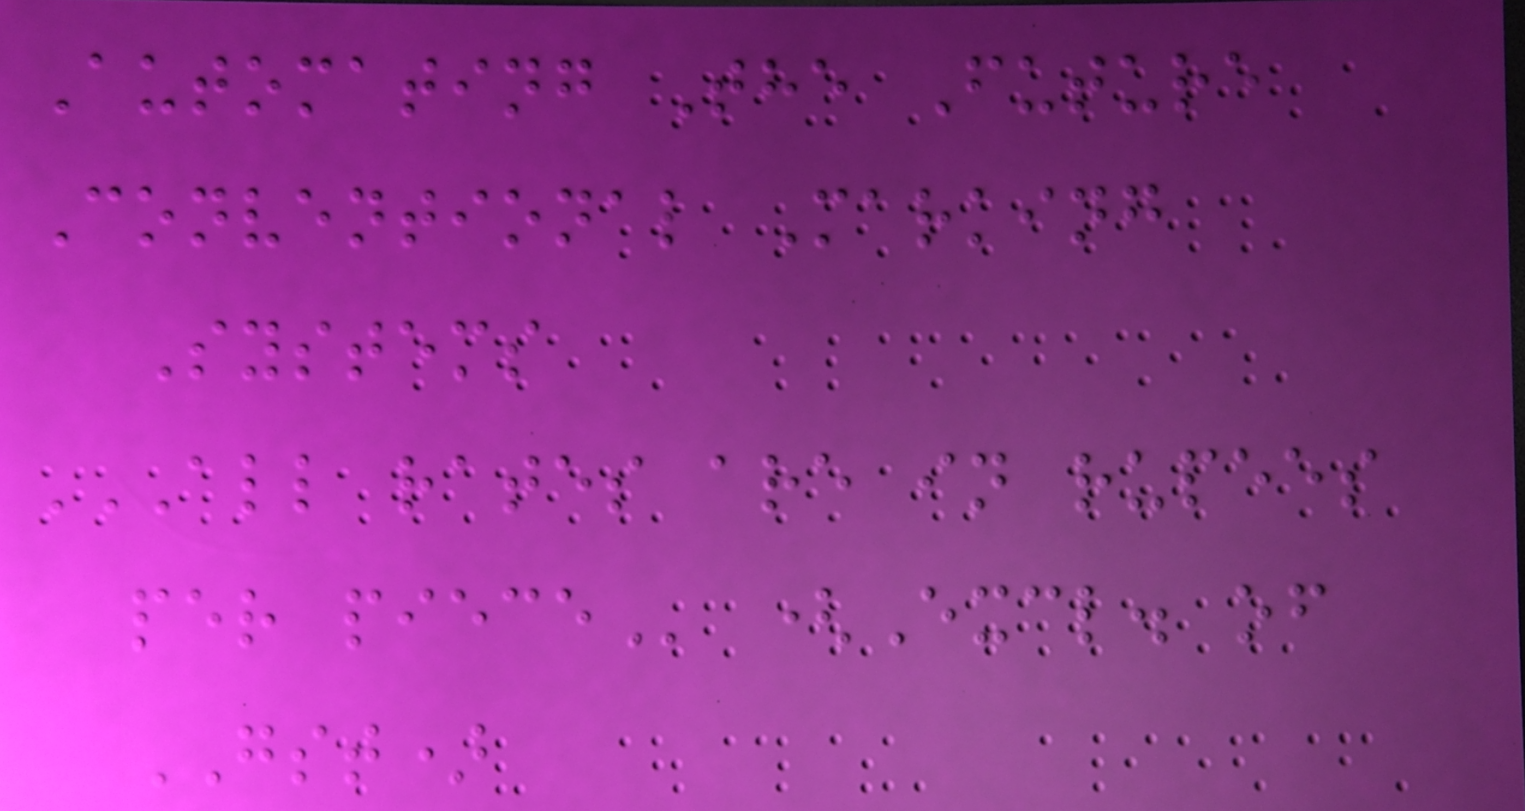Automating The Future
Conventional Marking
Systems
ALL RATES ARE IN RUPEES
PER PIECE (Excl. of
GST)
